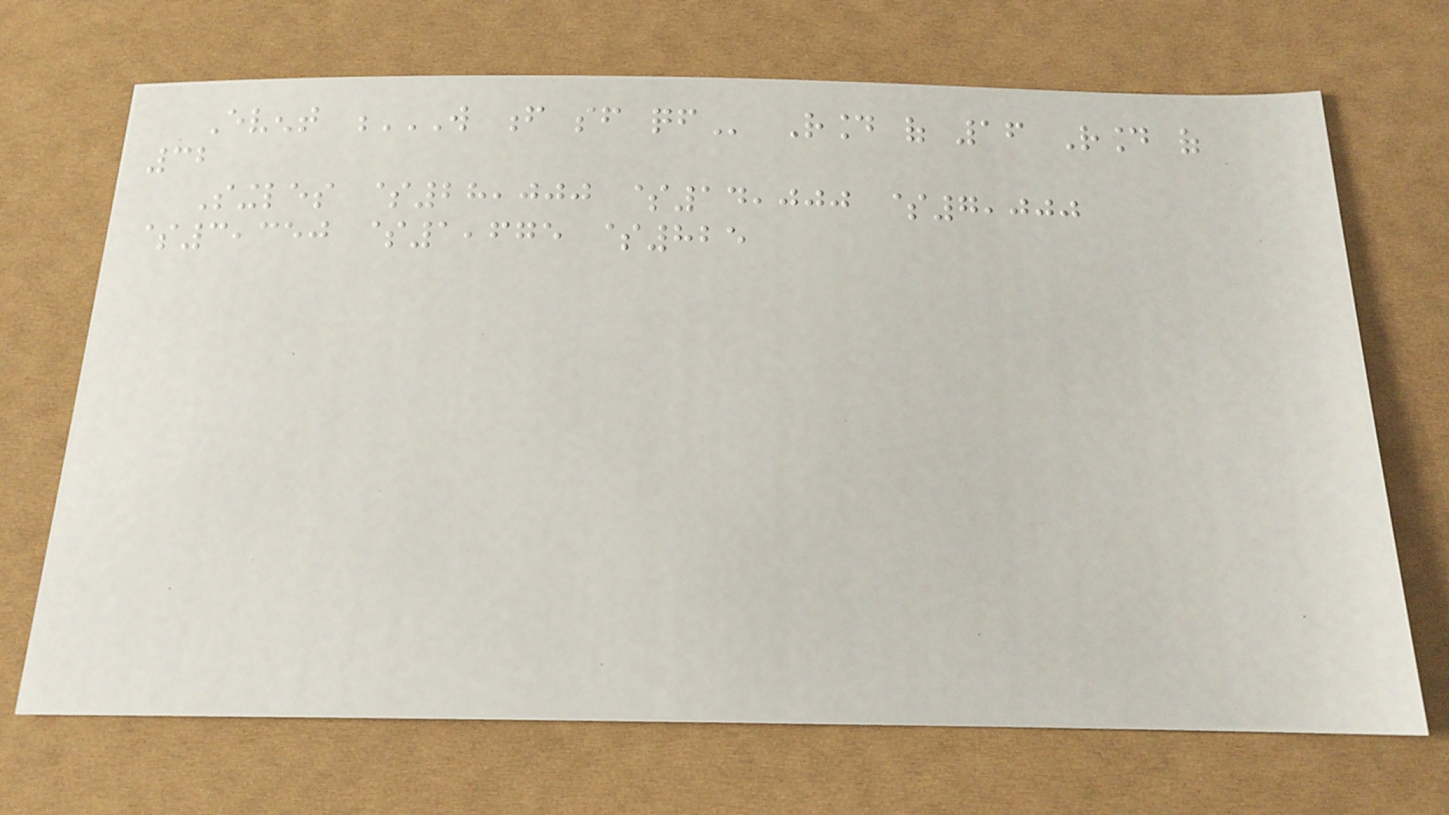Event W F SF QF Round of 16 Round of
32
Singles $28,000 $14,000 $7,000
$3,350 $1,675 $825
